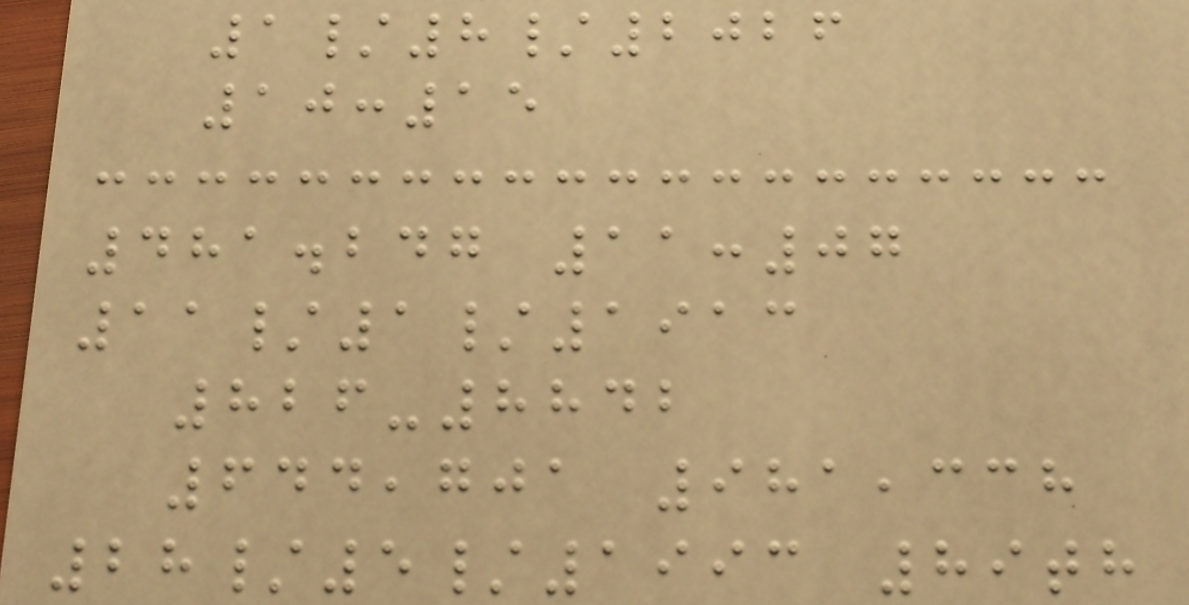1/8/2026
10:15
481.247 11:07
11/1/1913
826-8842
644,701 981,338
28/5/1993 89th
